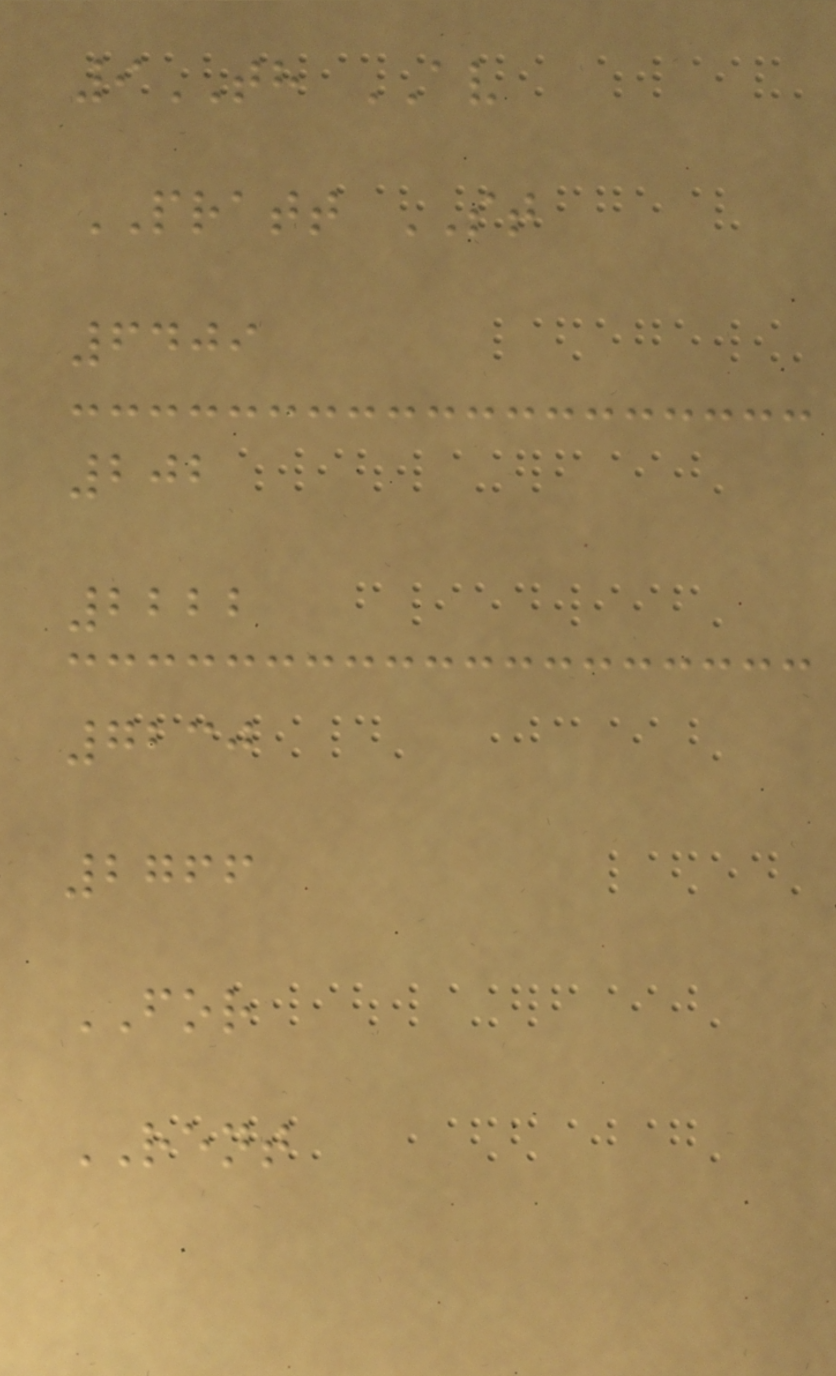9TH AV
PRATT ST
6409
202
2222
7230
2766
FOR
RENT
